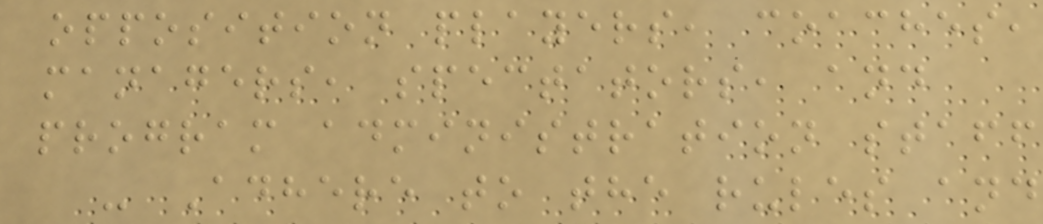opposition players, coaches,
managers, spectators, and
program administration staff
- Adhere to the rules and
